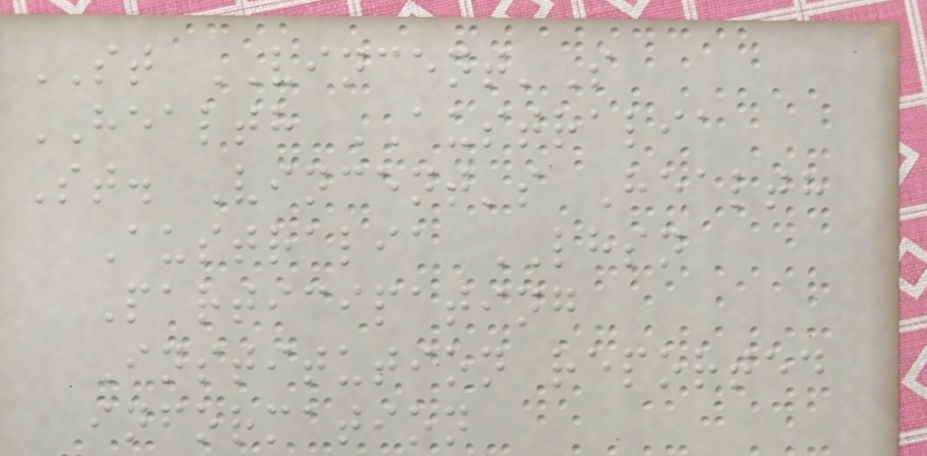ST VINCENT'S
HEALTH AUSTRALIA
St. Vincent's Health
Australia LHSN
Participating
Institution reported
information
